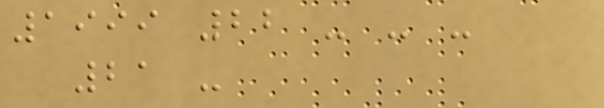1999 22 - - -
21 -
